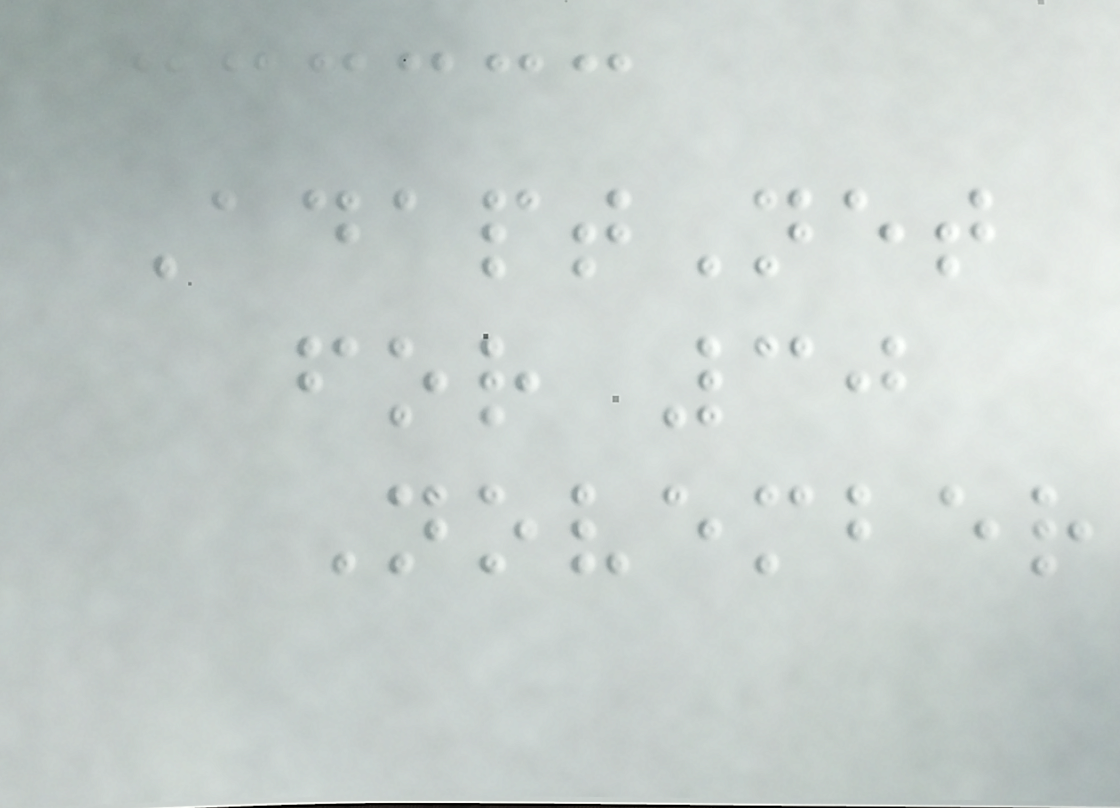AdaptNet
for 30
November
